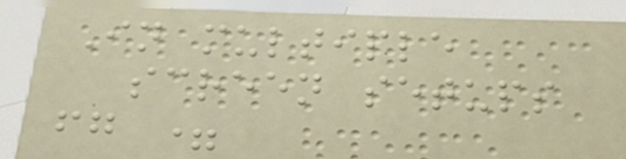In multiple
screen setups
fg =
